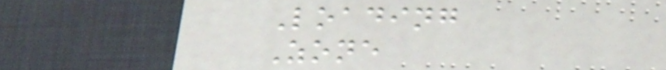Loading
Zone
